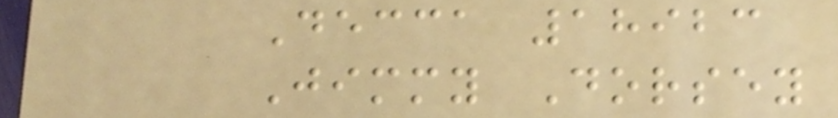Decca 18923
Jimmy Dorsey
